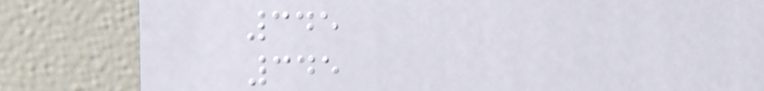345
345
